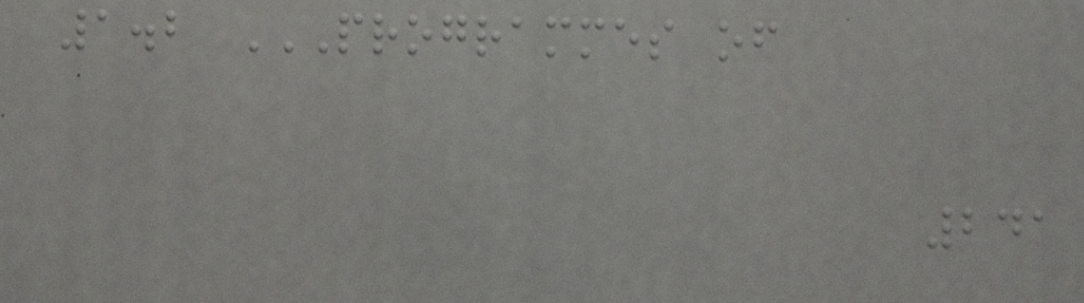1.2 PROGRAMMES OF
241
